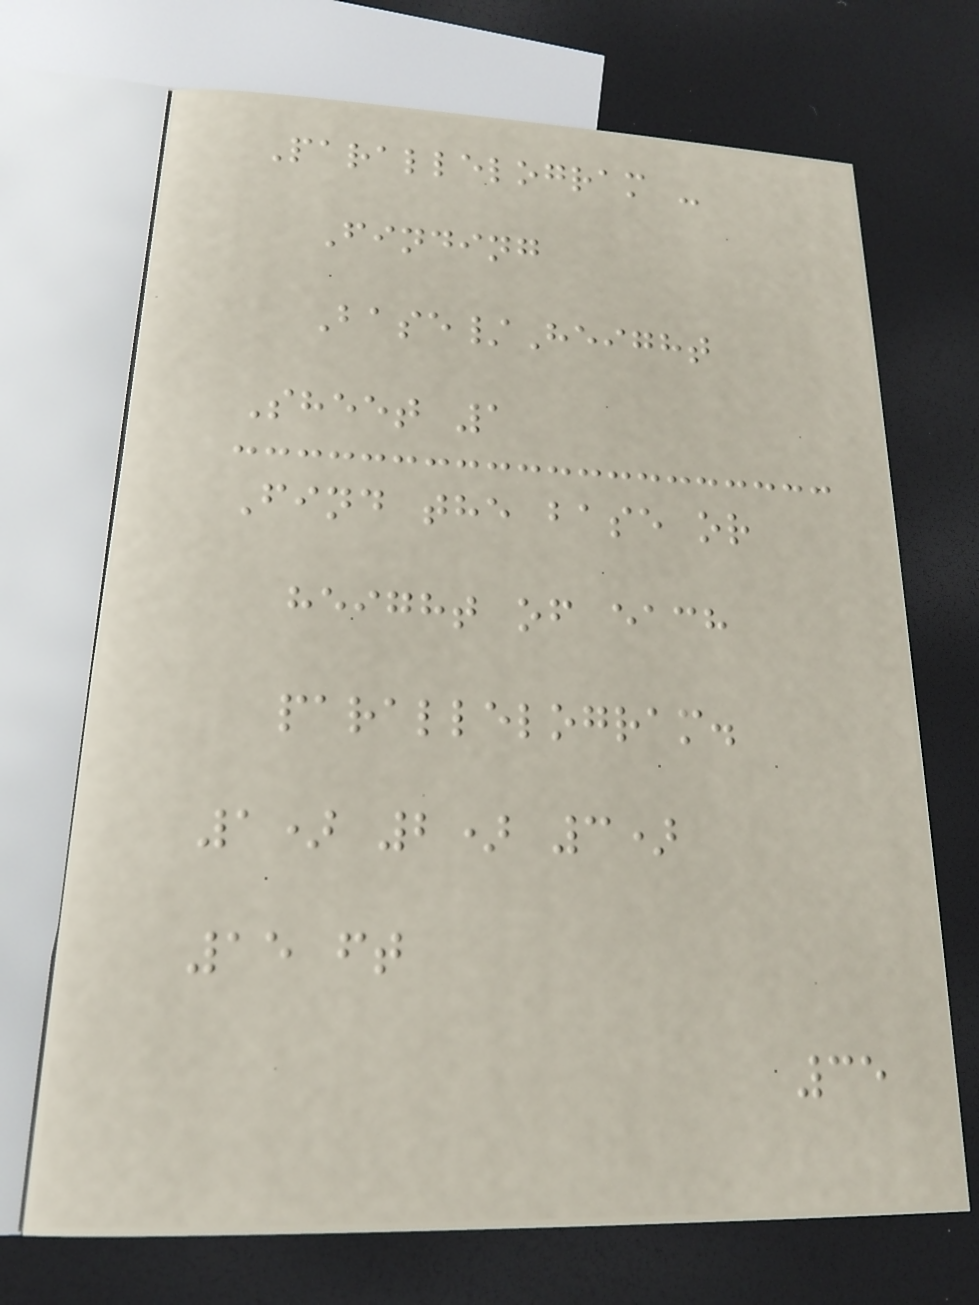Parallelogram -
Finding
Base/Height
Sheet 1
Find the base or
height of each
parallelogram.
1) 2) 3)
15 ft
35
